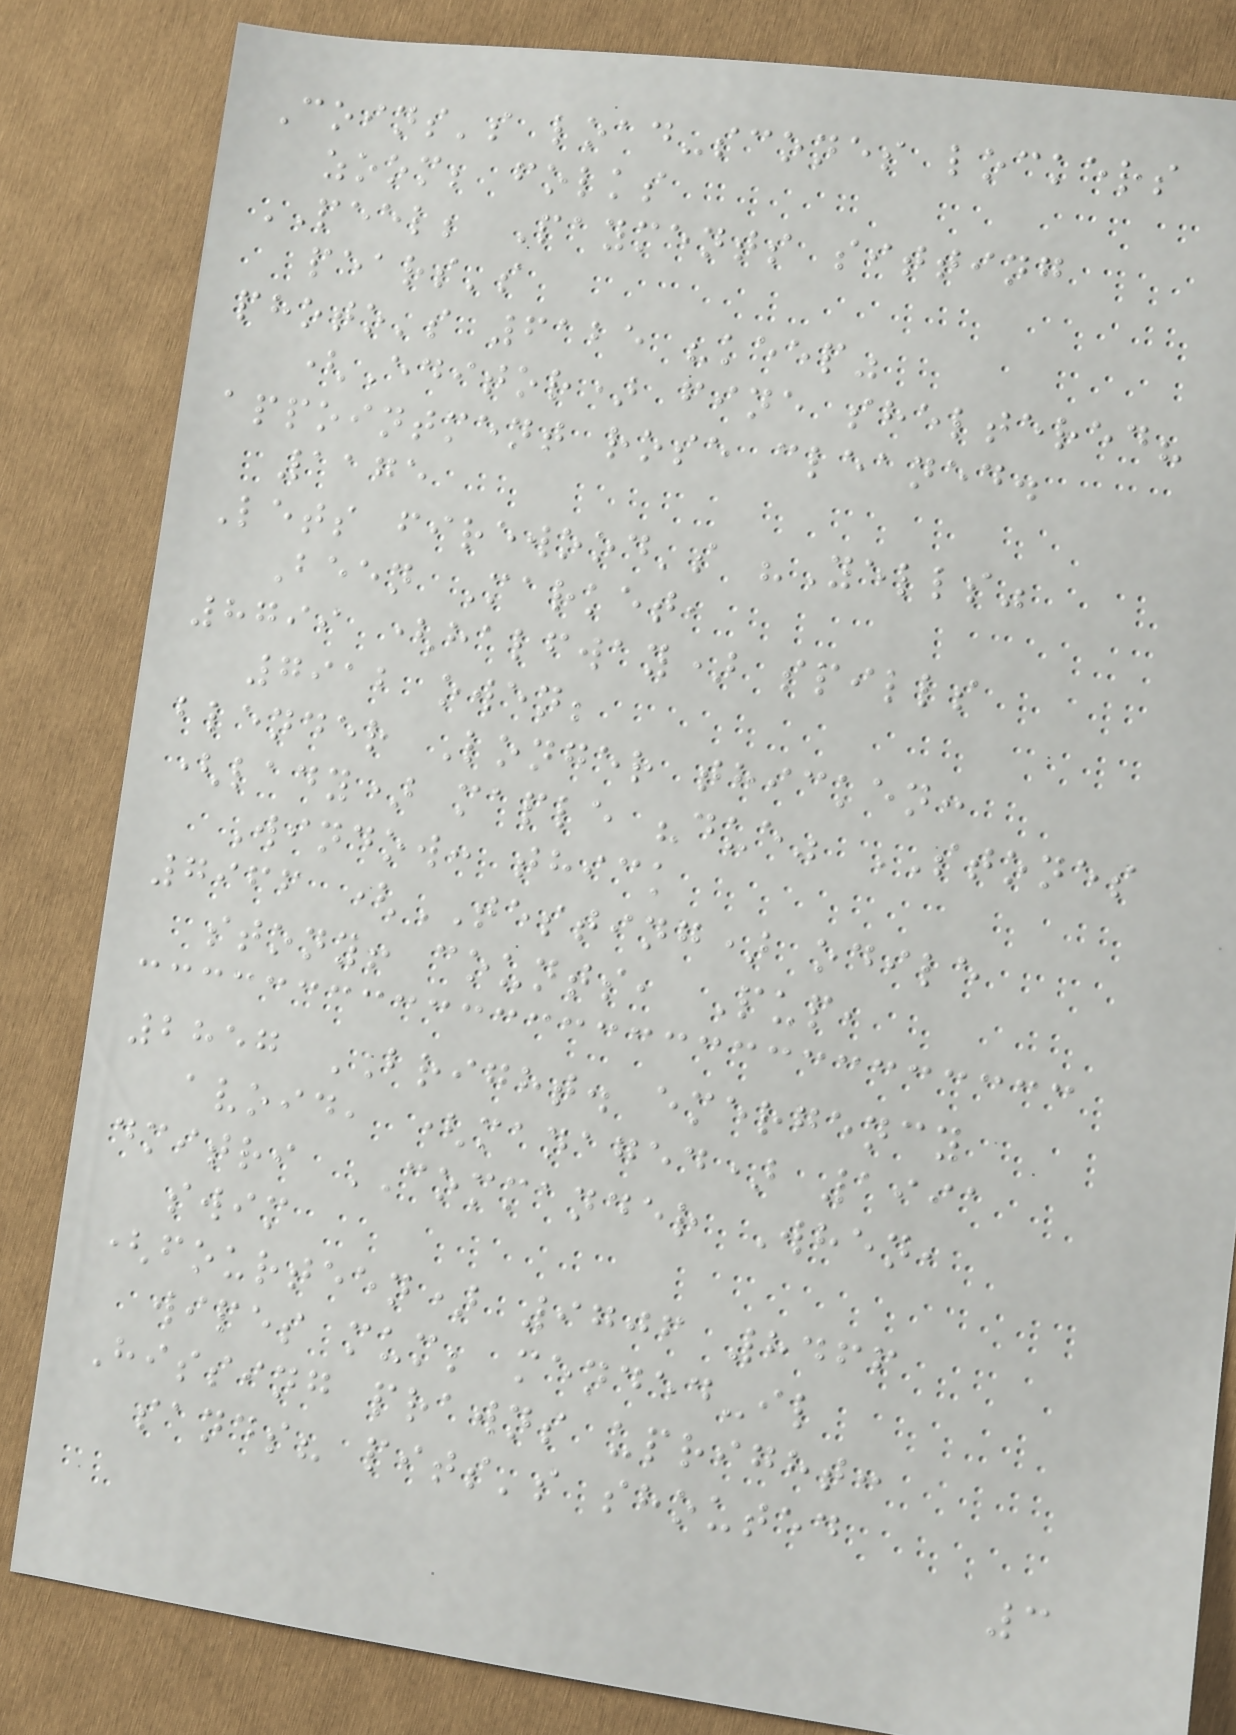Coins's load-scones lockers
zoom; folks
PEEL; Payments sitting
pears's
photo's 6125 "keep"
(Editor) fine sheltered?
appointment rose cleaned.
1175
Lets firewood's "Yells"
Been Market,
8799 (halfway) spills
7912 owen;
blender Longer thicken:
(lady) maple "due" STONES
Window: thick
7966 (TESTING) odile
stony! counts, Pup,
2857 BRIGHT. emergency
avoid, (managed) 1991
dmitri COMMANDER When,
swim
(fourteen) 9706 8466
wipes mum; mended-il
Hissing prawns upright:
sands? pits's shouted
3
